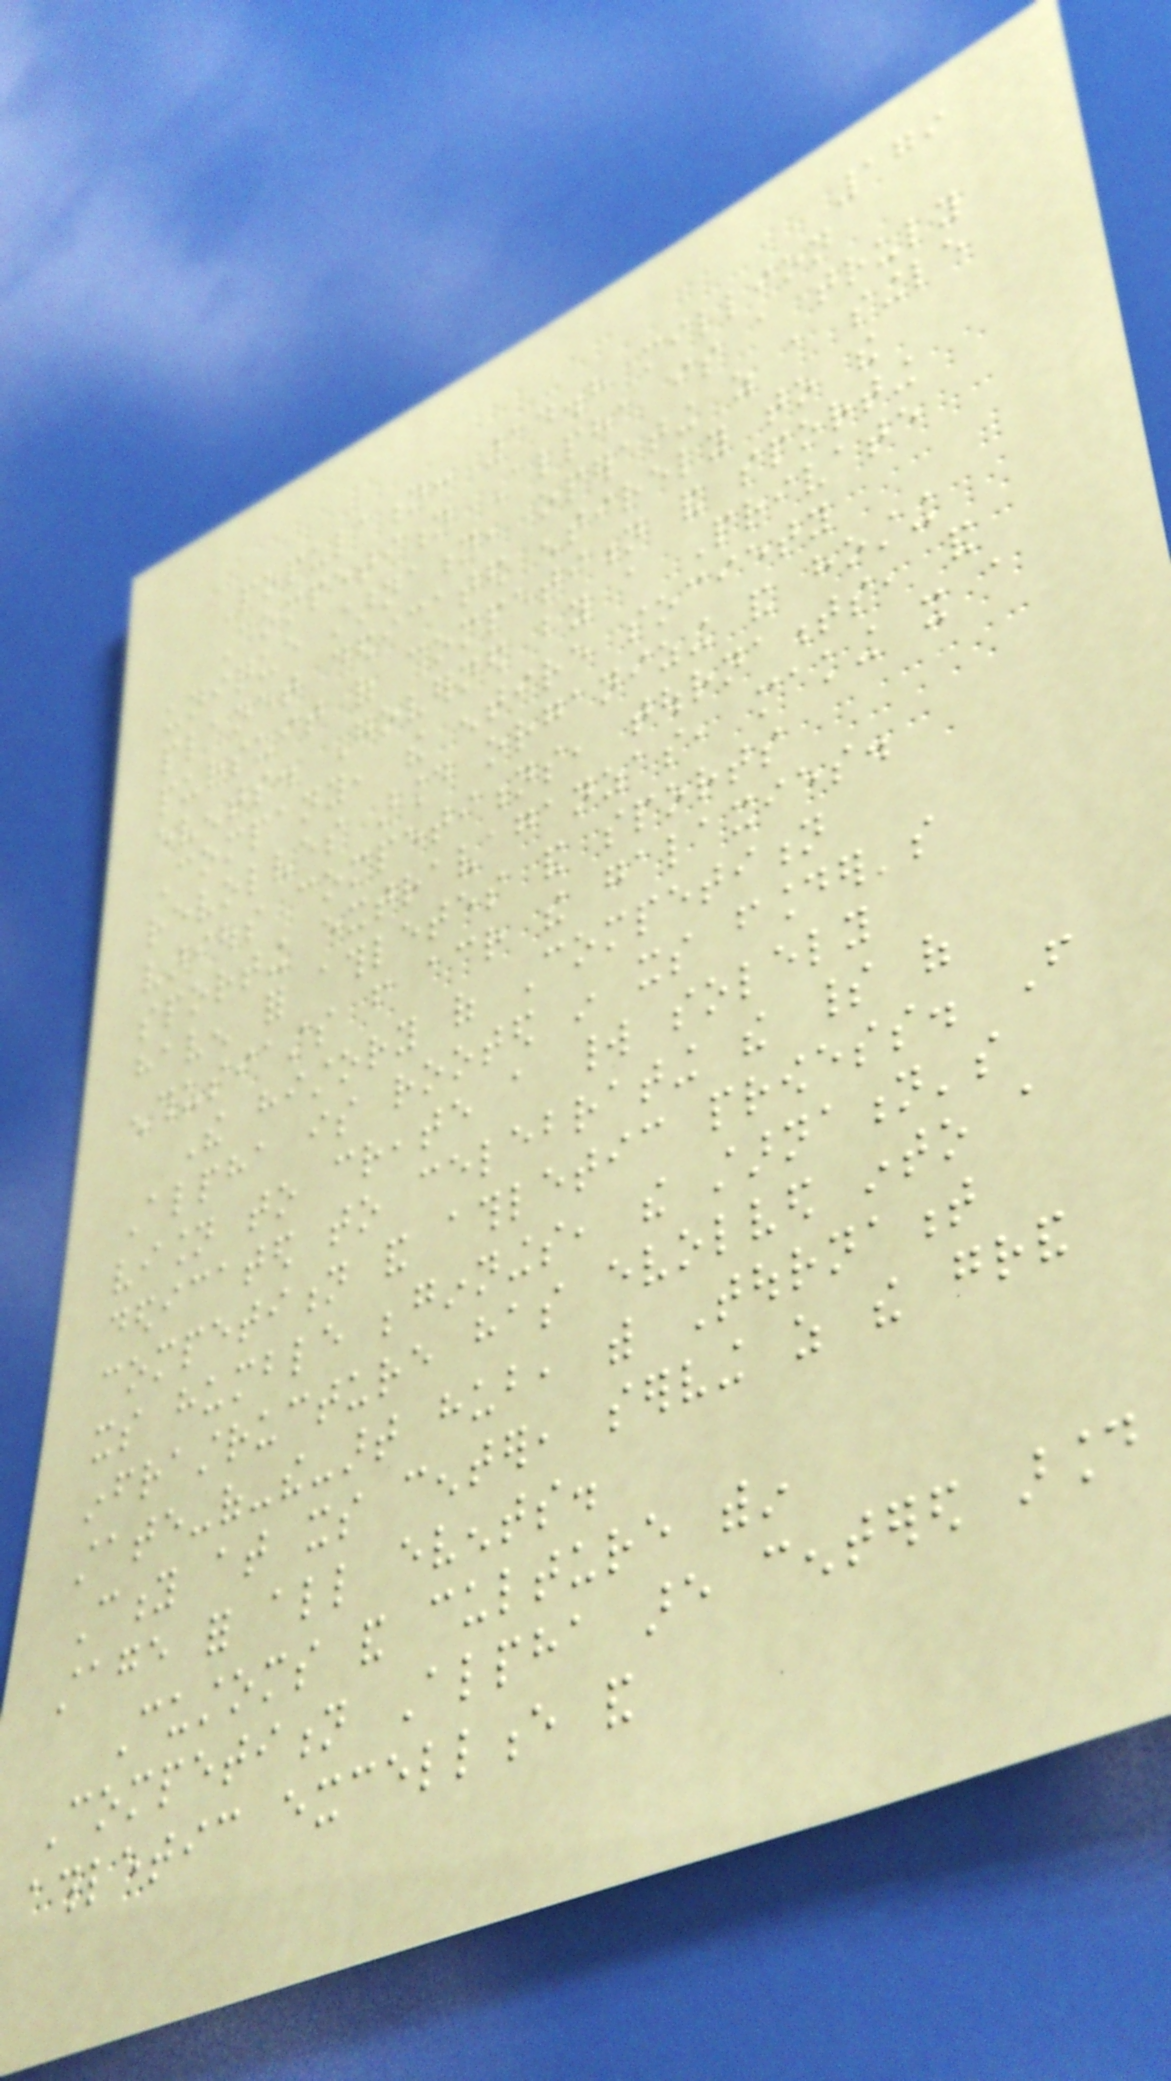179
Population: 14.8 million
Competition Alpha is a truly
unique starnation, operating as a single
planet dedicated entirely to the
pursuit of competition and sporting
events. Governed by a Private
Company, the entire society
revolves around organizing and hosting
various competitions, tournaments, and
sporting extravaganzas, making it a
haven for athletes and sports
enthusiasts from across the galaxies.
The history of Competition
Alpha is rooted in its founder's
vision to create a world solely
dedicated to celebrating the spirit of
competition and athletic prowess. From
its humble beginnings, the starnation's
infrastructure has evolved into a
state-of-the-art hub, with Tournament
City at its center, serving as the grand
stage for all events.
Customs and culture within
Competition Alpha are centered around
athletic excellence and
